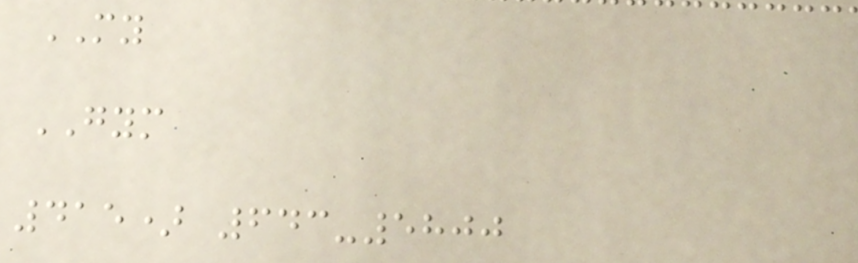MY
GYM
415) 643-5800
